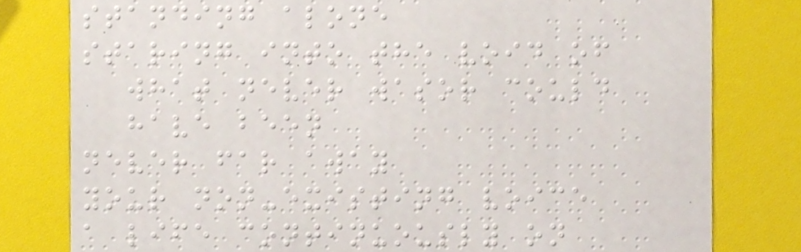standing alone
staring into the void of
what never wasor could
have been
never far away
your non-existing voice
a life continuously on
